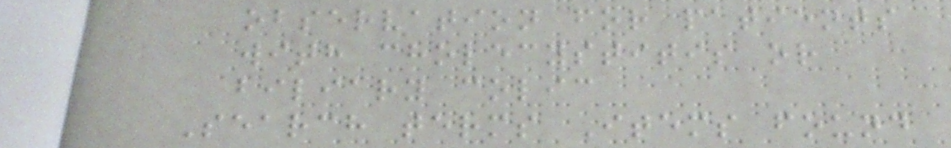observation for patients
with cholecystitis or
biliary colic
Search terms Items found
